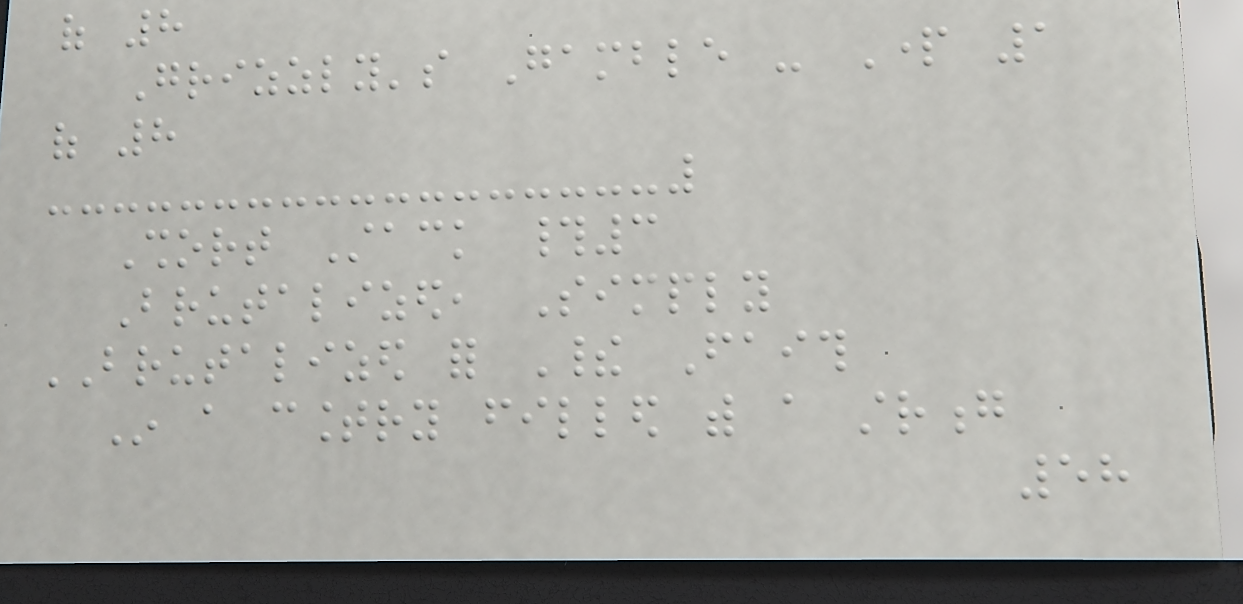of 8
Grizzly's Gamble - Part 1
of 8
Short Stack #3
Brutalized, Simply
BRUTALIZED for Their Faith
In a country filled with a strong
58
